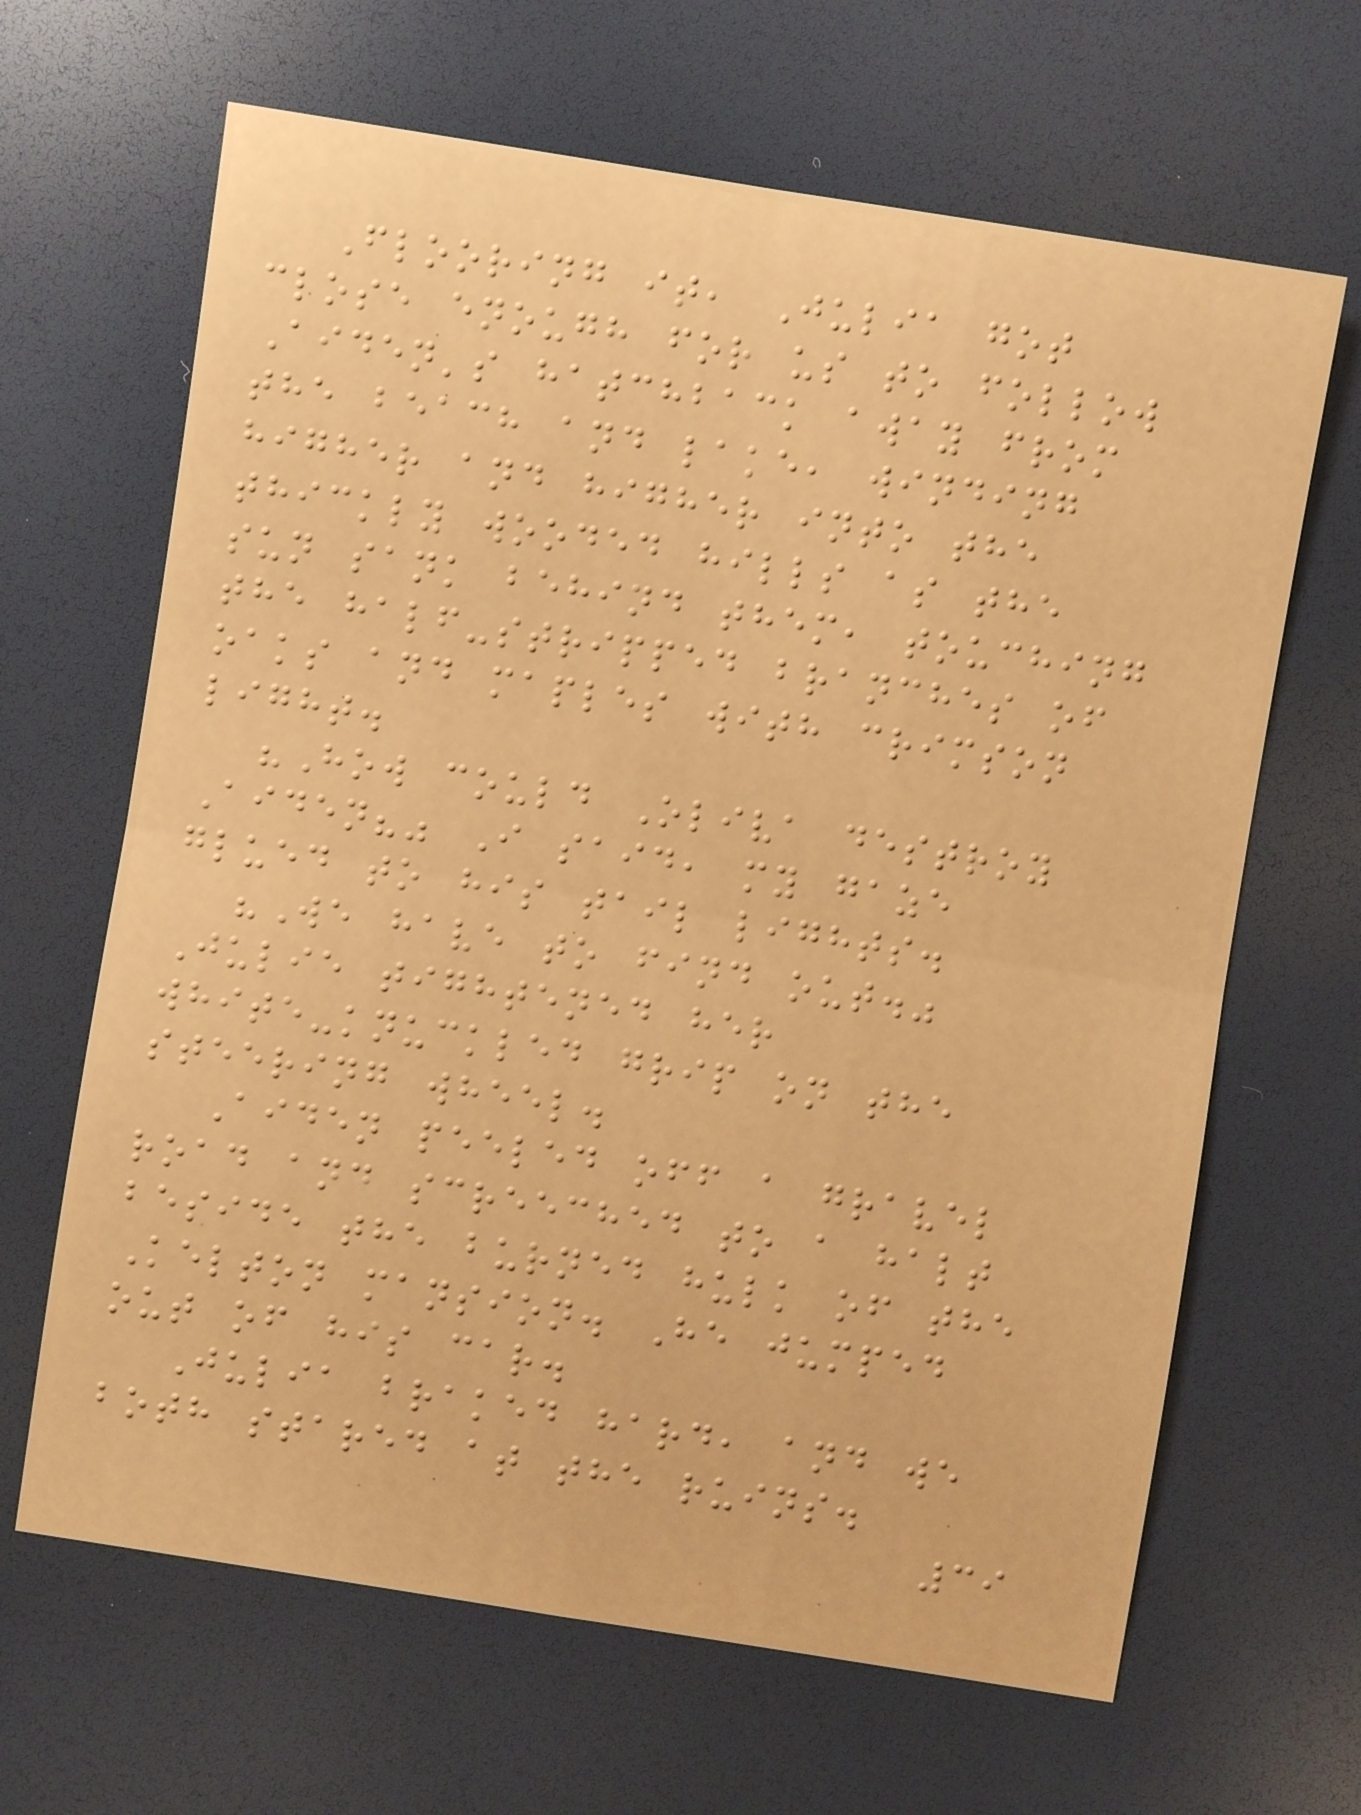Flooring it, Julia got
close enough for us to follow
Aiden's hatchback away from
the beach and lake, winding
higher and higher into the
thickly wooded hills as the
sun sank behind them, touching
the half-stripped branches of
oaks and maples with crimson
light.
"How could Oliva destroy
Aiden?" I said, my gaze
glued to his tail lights.
"We have to find out."
Julie tightened her
white-knuckled grip on the
steering wheel.
Aiden peeled off a gravel
road and screeched to a halt
beside the burned hulk of the
Kelton mansion. He jumped
out of his car.
Julia braked hard, and we
both stared at the ruins.
39
